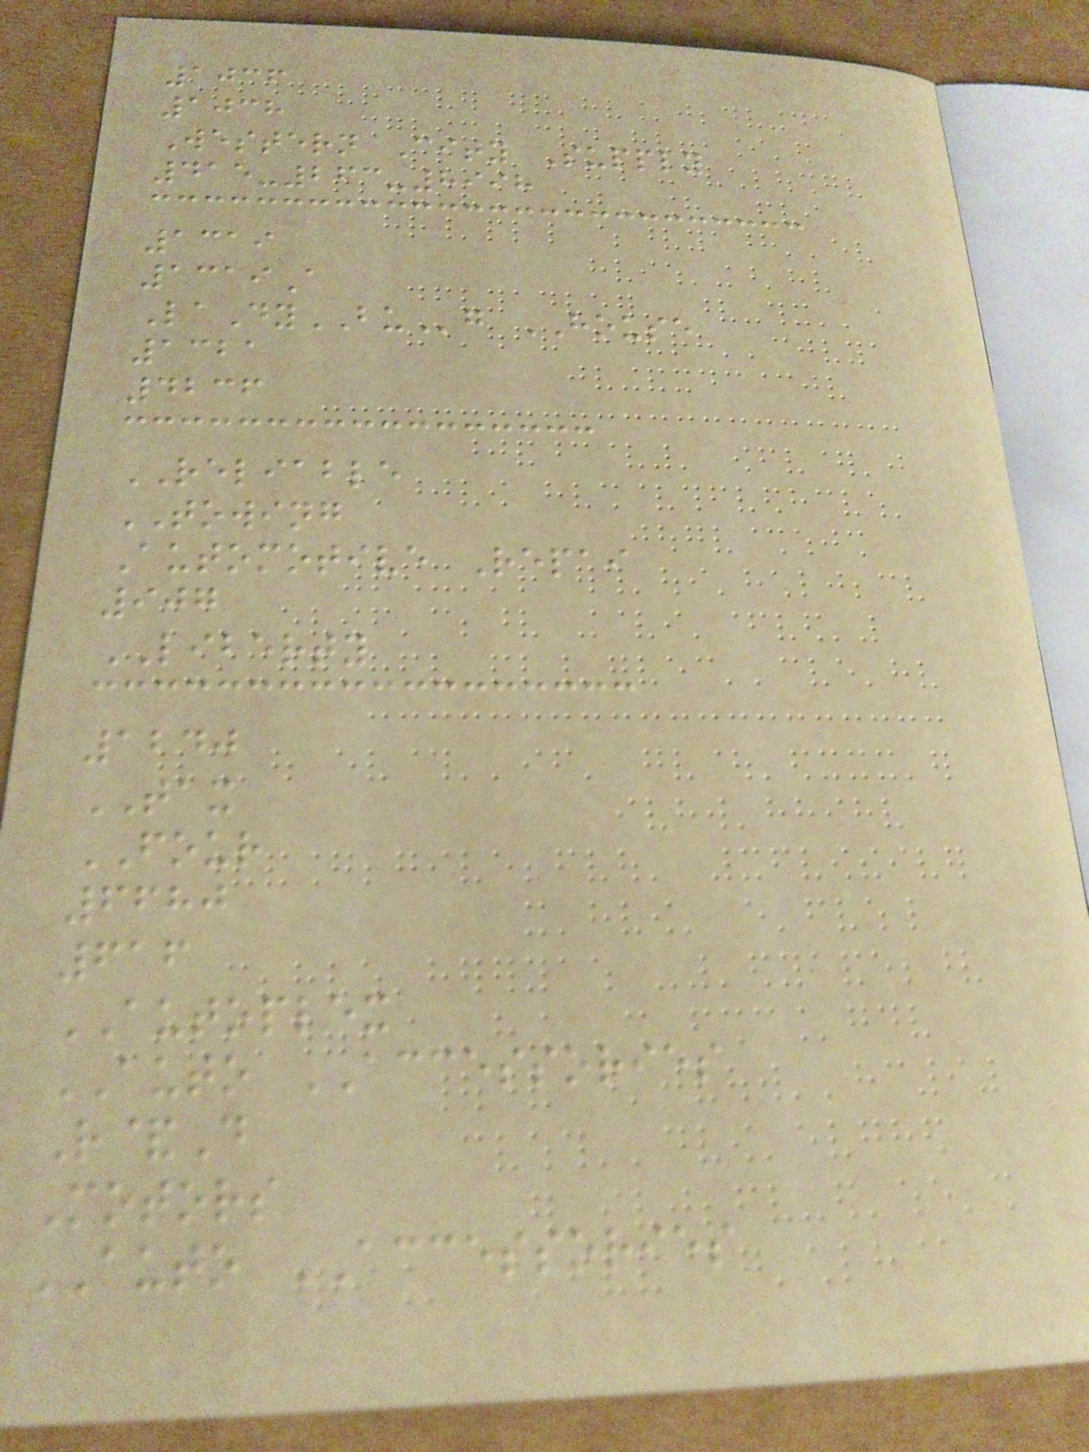1036
1038
Western City Supply
415-263-8998
1319
1319A
LaDyBUg HOUSE
1321
4236
RELIABLE
TOWING
Automotive Repai
907
LIBERTY
1240
TAX
FOUR
6680
616
AUTOPLEX
AUTO ACCESSORIES
R&D
Motors
AUTO ACCESSORIES
